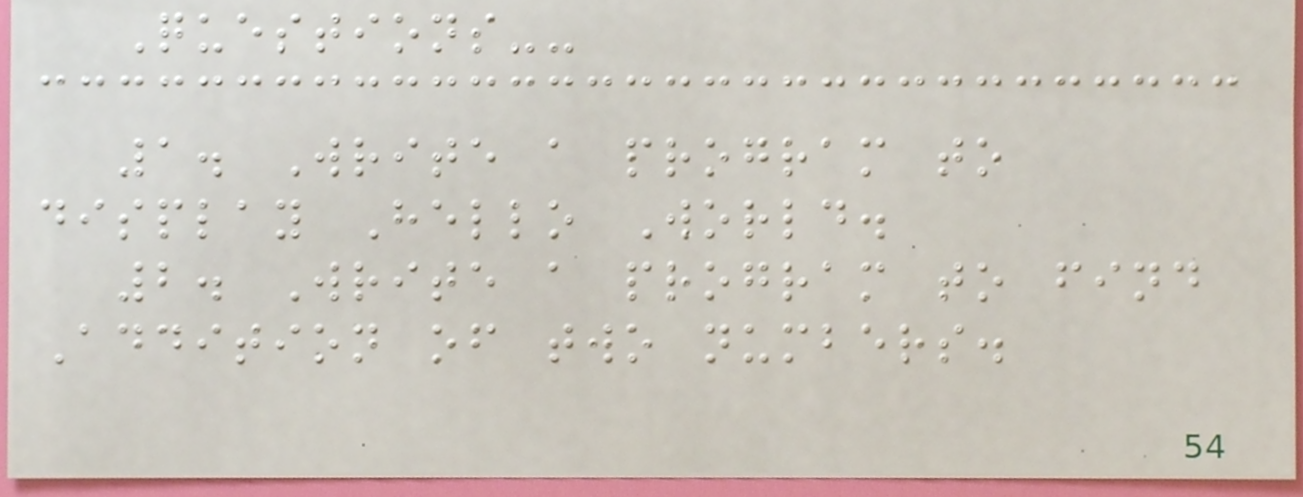Questions--
1. Write a program to
display Hello World.
2. Write a program to find
Addition of two numbers.
